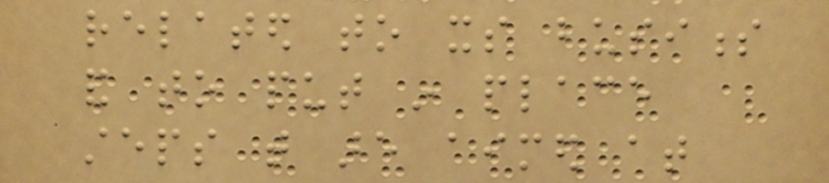related to its business
and to put in place
steps that are aimed at
